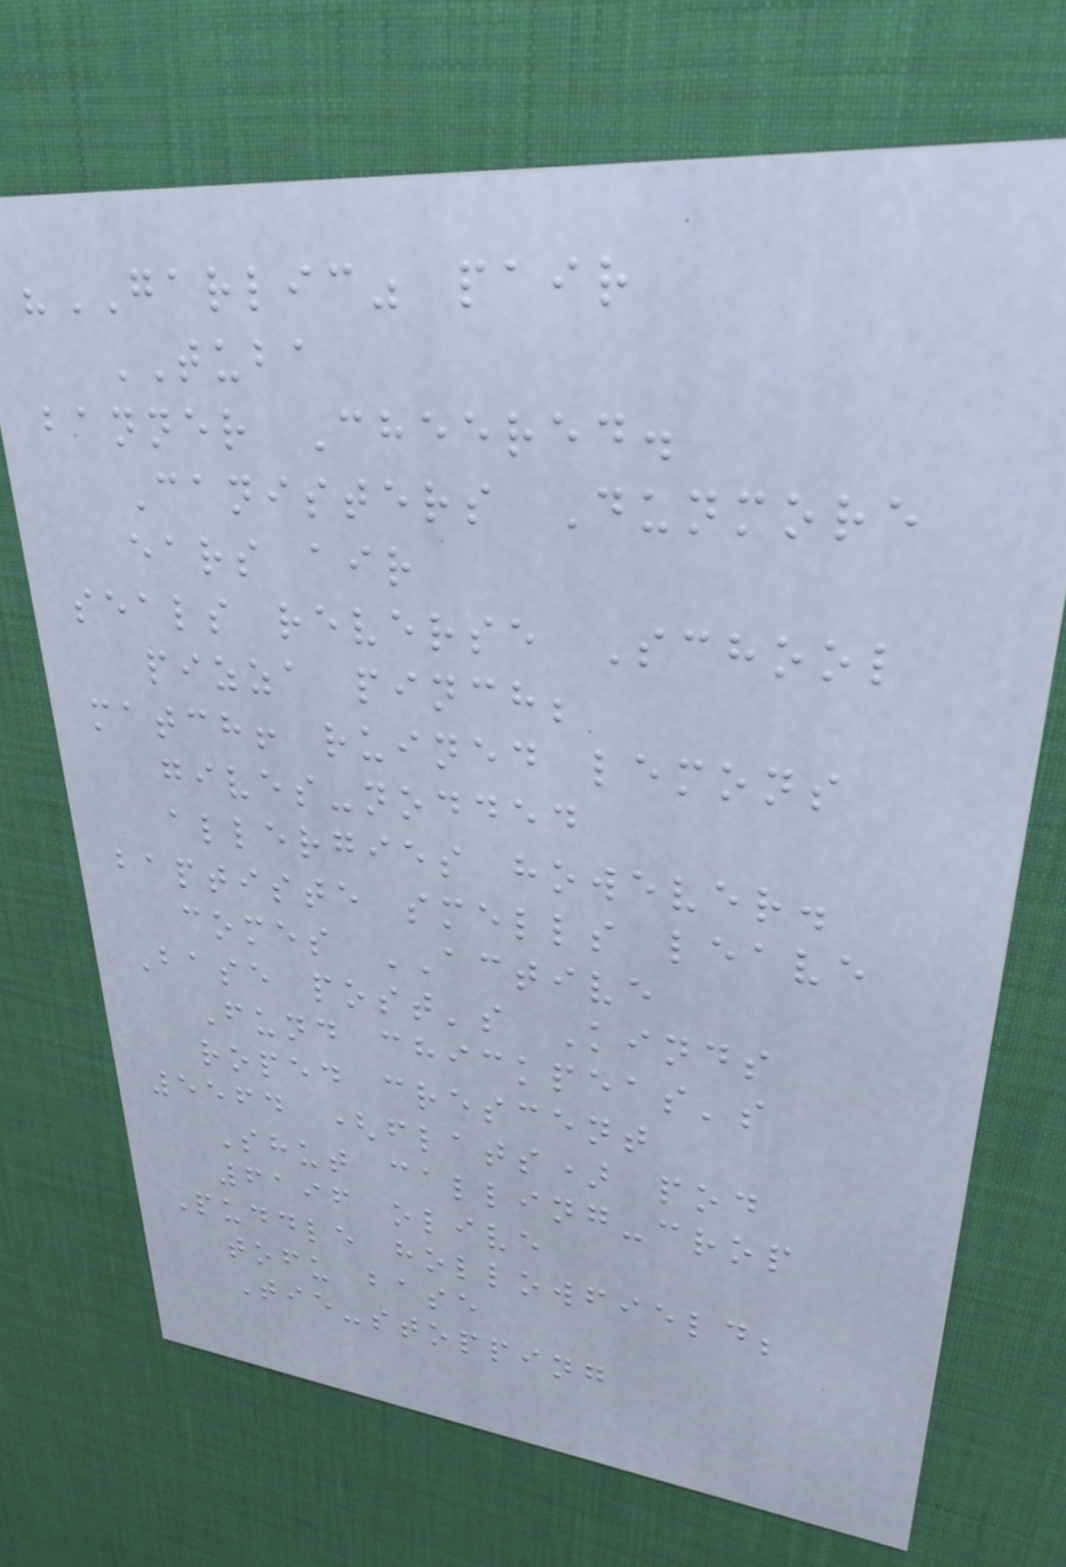"GARLIC" pair
TUBA
banner Cheered.
Canisters Dunmore
ears air
seals reverse School
pizza pinch;
match! ruined lemons
gives-nodded
allergies however.
baptiste smells leave
comes ACTIVE
Base post's Kinds
Fund chickpeas's
roped crescent
5564 (flats) pod
Shut calling-crop
6196 olive
Puddle hollowfield;
tofu base
Tie-stopping
